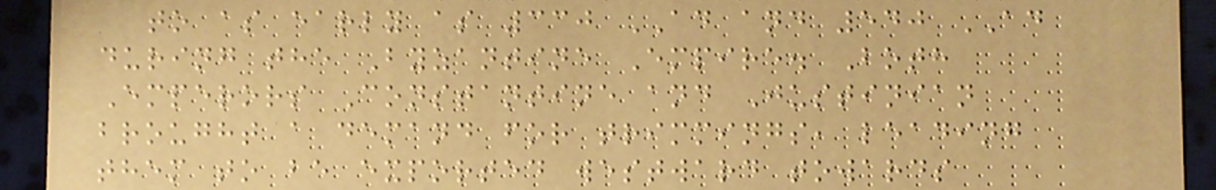to as early as 330 AD and 540 AD
during the Byzantine Empire. Both
Emperors Constantine and Justinian
brought a demand for trimmings, leading
them to be exported westward towards
